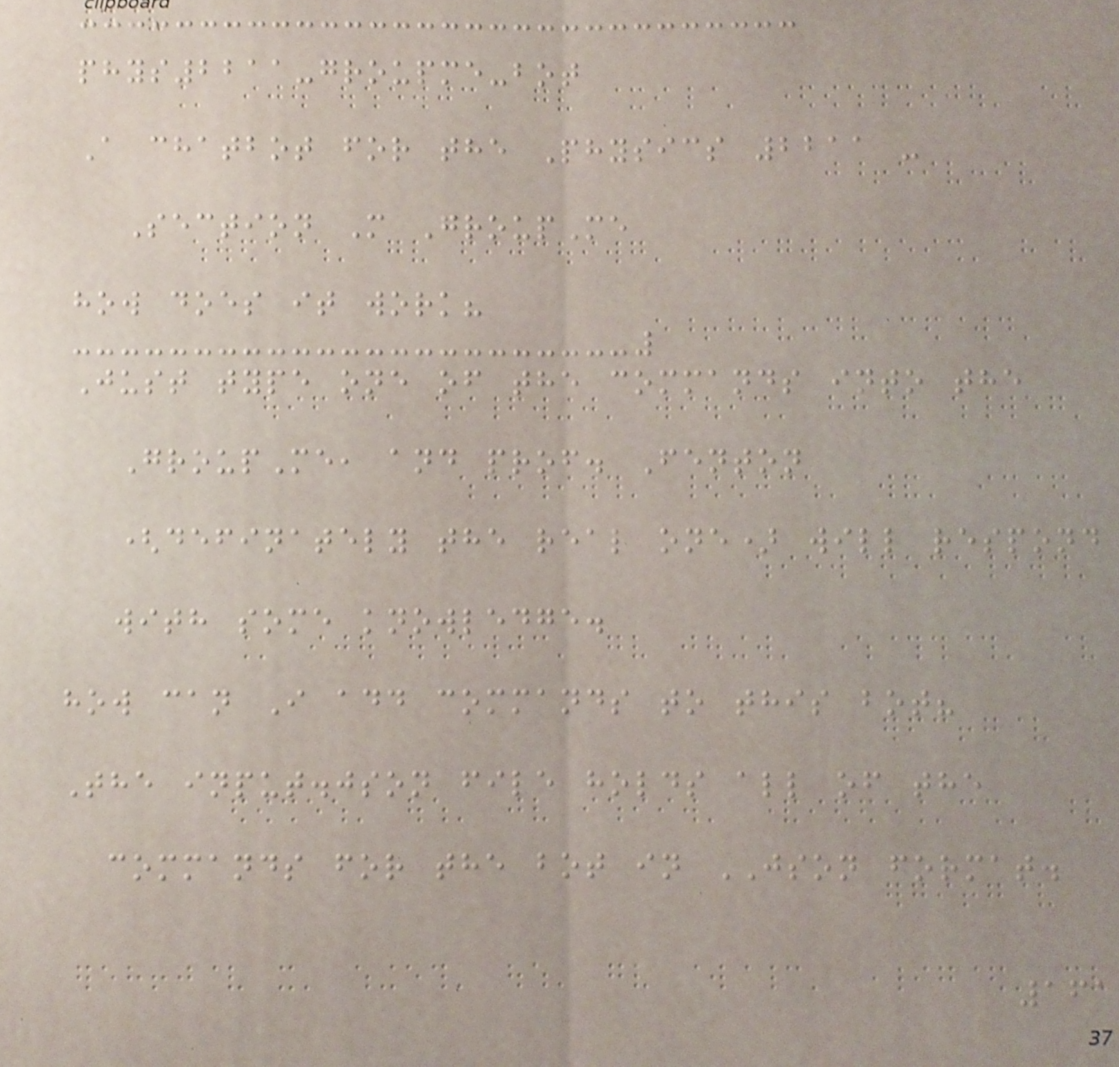phys2211-groupme-bot
A chatbot for the Physics 2211 -
Section M GroupMe
how does it work?
Just type one of the commands into the
GroupMe, and prof. Fenton
(definately the real one) will respond
with some knowledge.
how can I add commands to this bot?
The input.json file holds all of the
commands for the bot in JSON format.
161
